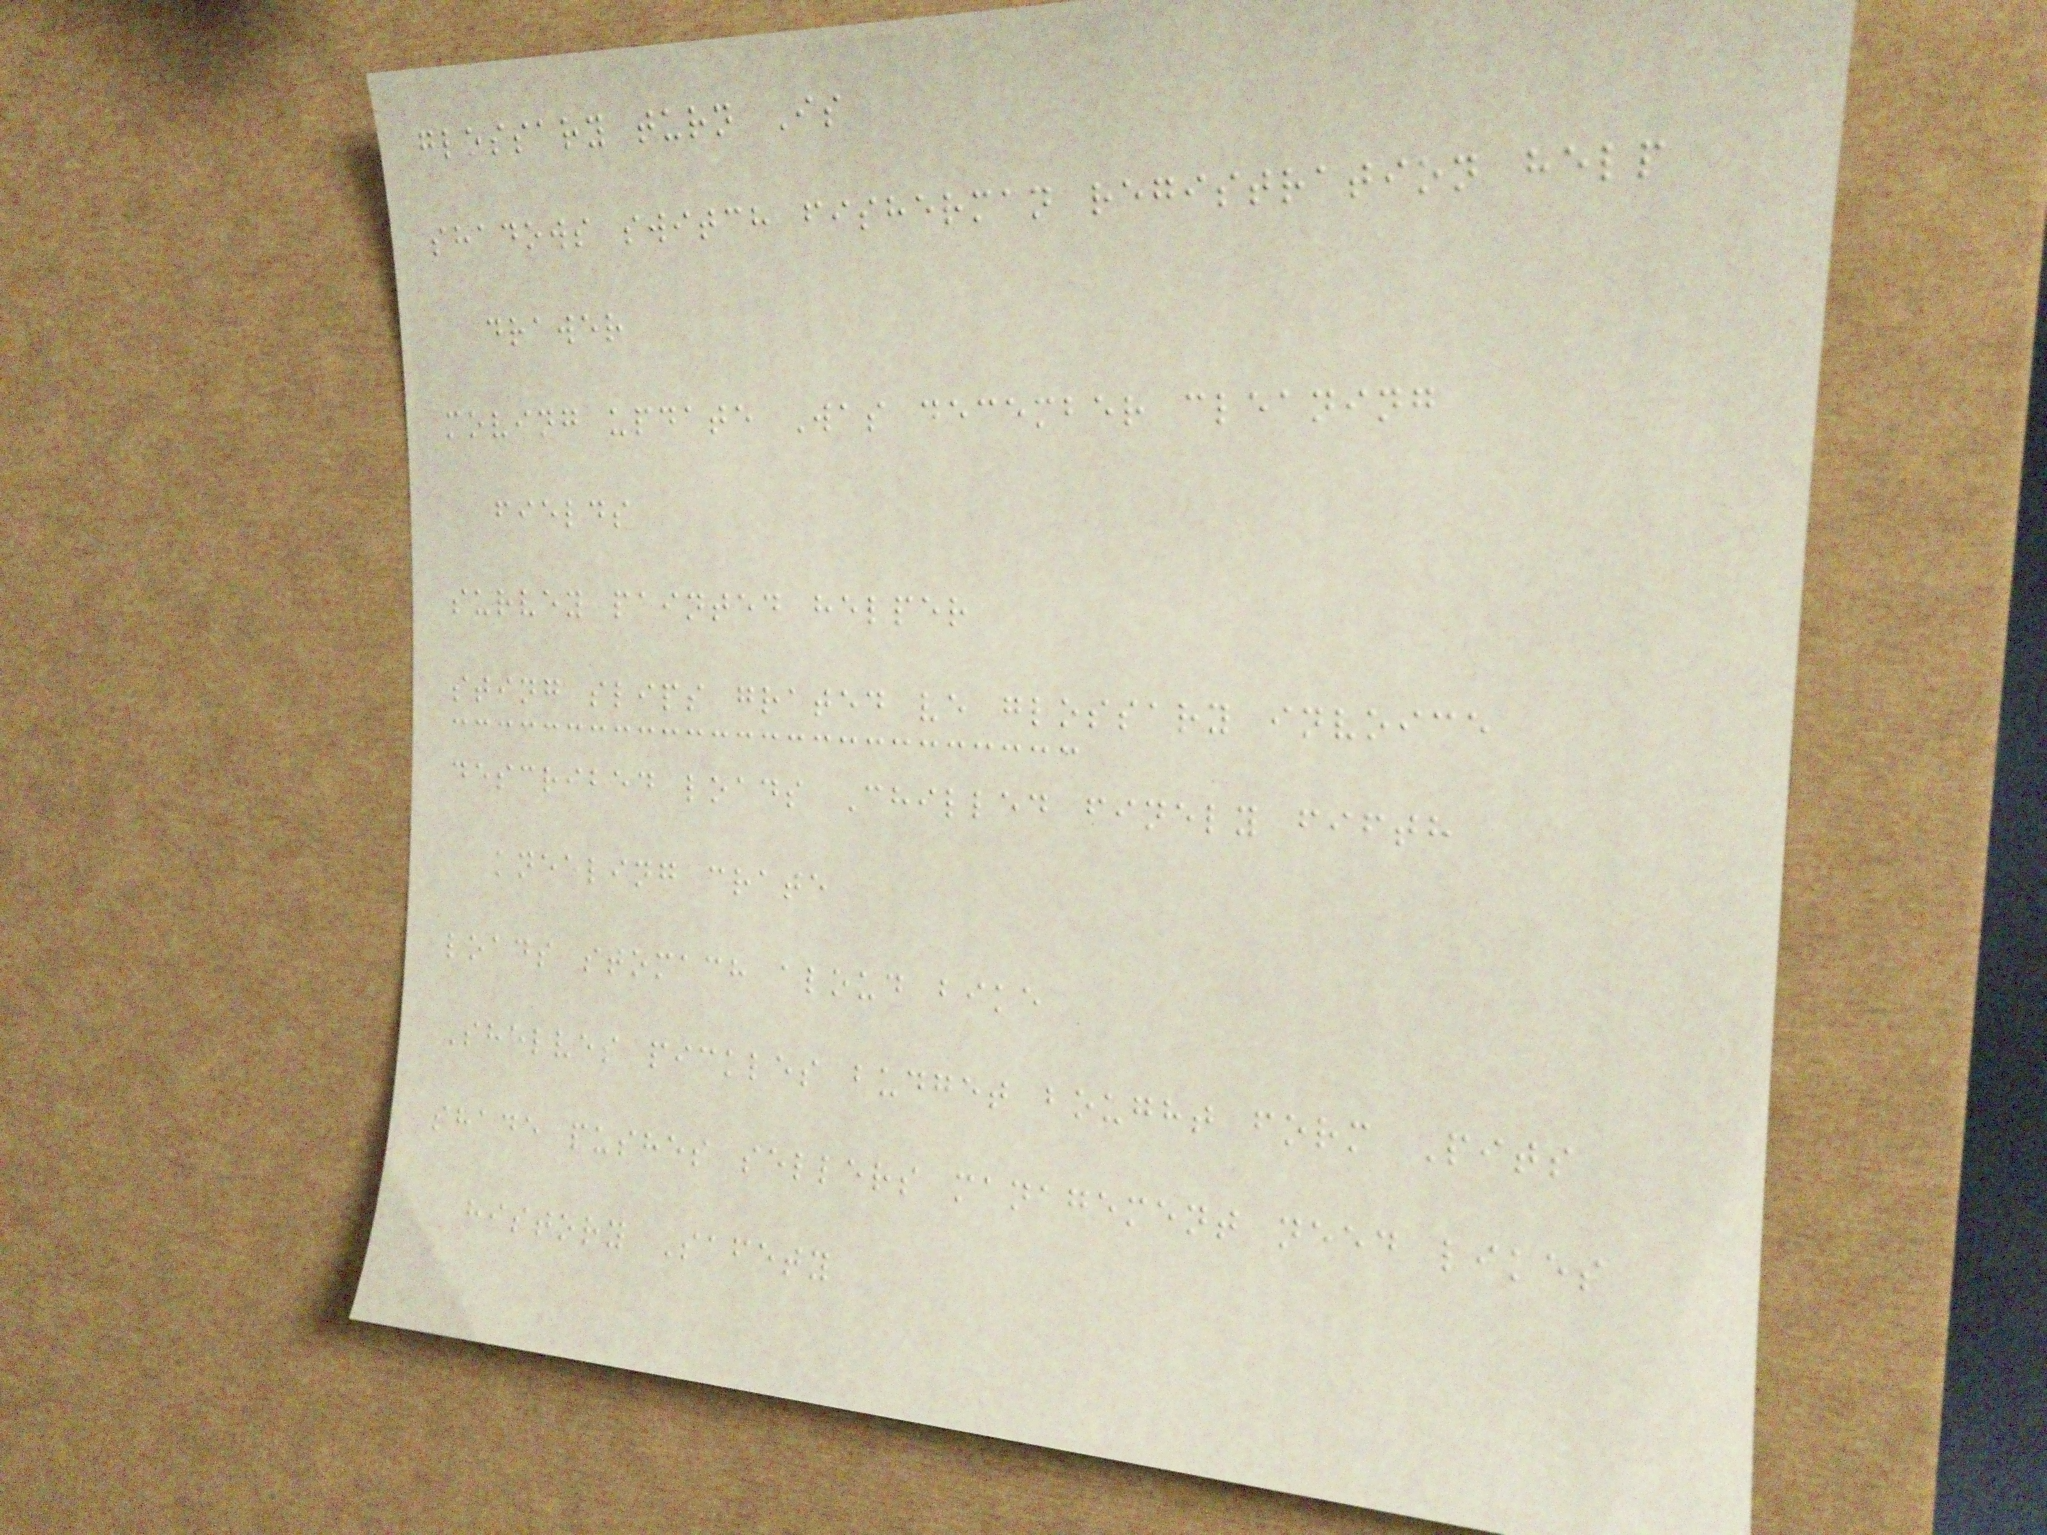glossary turn Is
shadows switch fisherman registration help
drawer
moving update Was december cleaning
fields
survey painted helper
sting slips grated ve glossary invoice
described loads Chilled finely fifth
kneeling crate
loads stomach aloud bike
Shelves pickles budget bought form Pits
shade pushes sellers management need likes
history Safety
